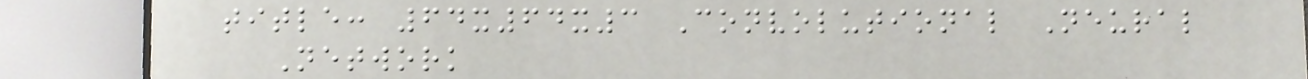title: 64x64x3 Convolutional Neural
Network
